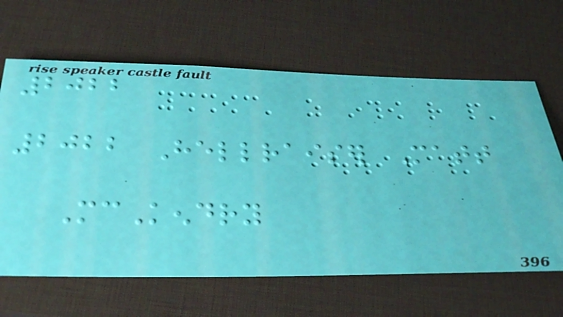2022
2022 Hellraiser Matt
McKendry
